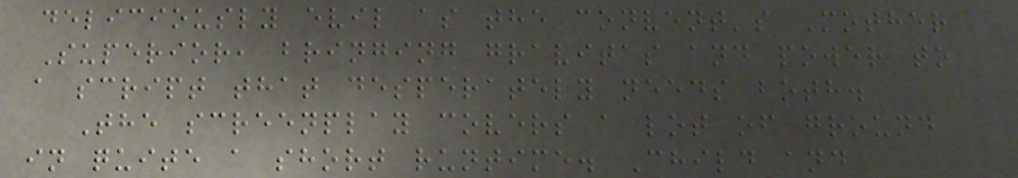deliciously evil as the convent's Mother
Superior, bringing gravitas and power to
a script that desperately needs both.
The screenplay covers a lot of ground
in quite a short runtime. Child and
